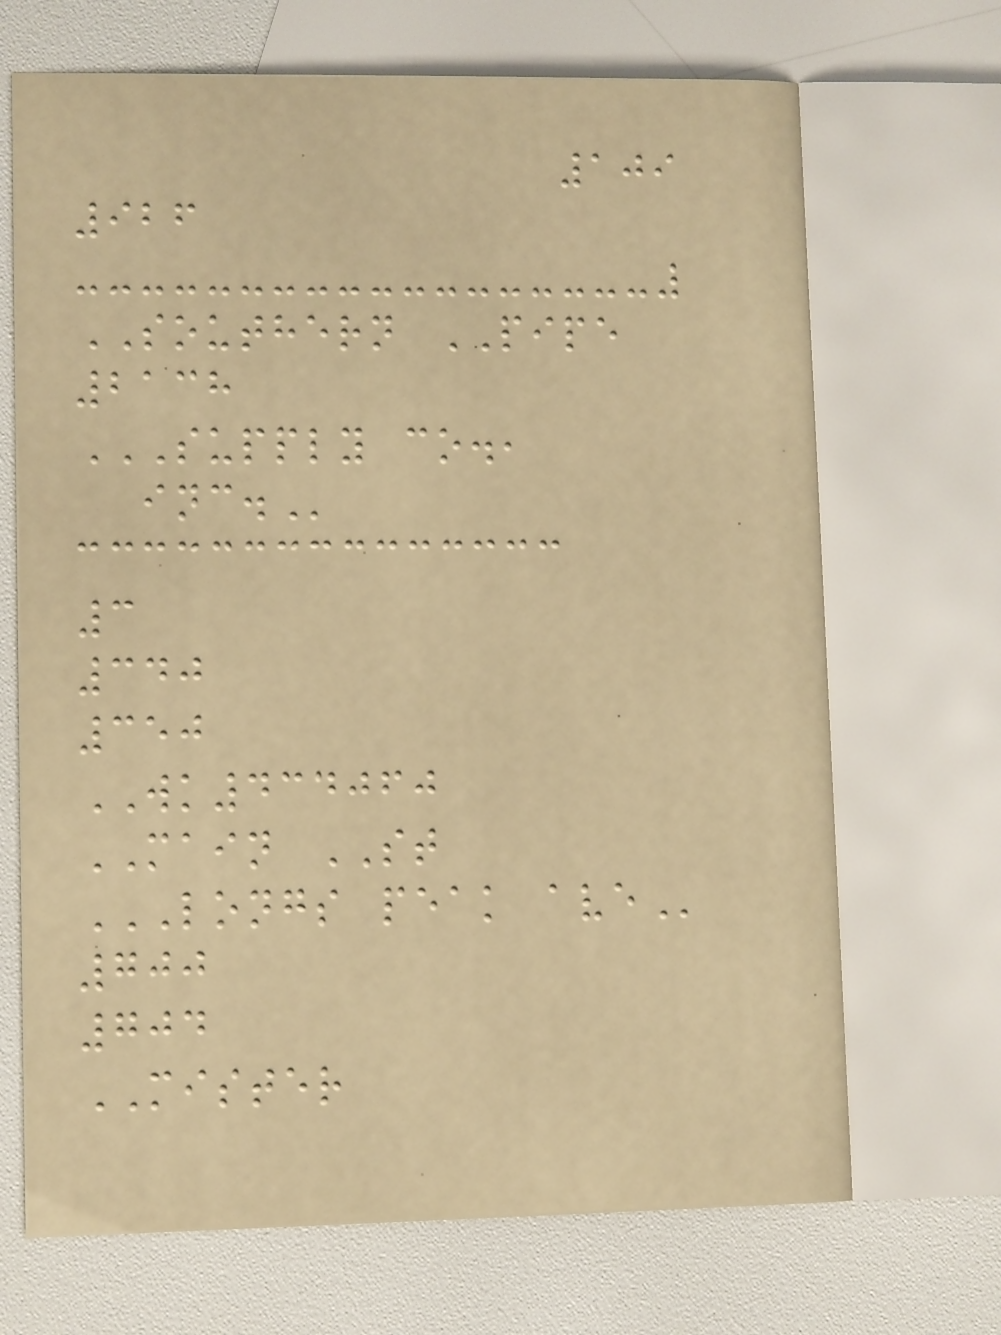109
926
SOUTHERN PIPE
2138
SUPPLY CO.,
INC.
3
340
350
WK434060
MAIN ST
LONGS PEAK AVE
700
704
MISTER
